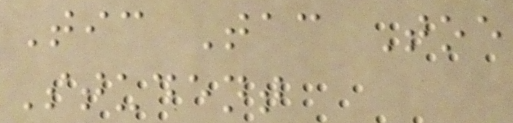Tic Tac Toe
Student
